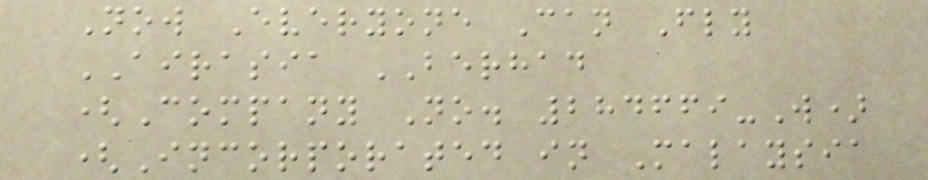Now Everyone Can Fly
AIRASIA BERHAD
(Company No. 284669-W)
(Incorporated in Malaysia
